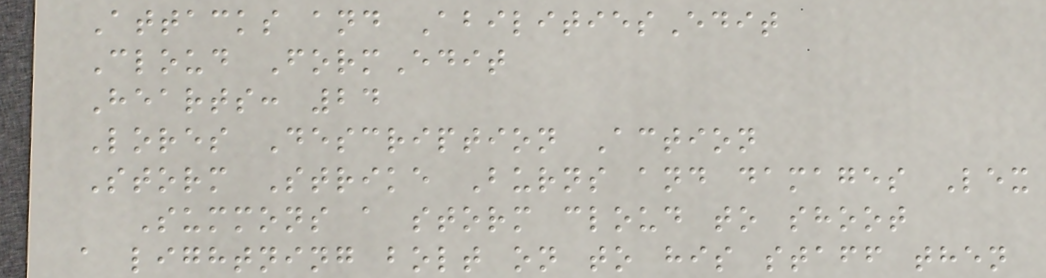Attacks and AbilitiesEdit
Cloud FormEdit
Hearts: 24
Lores Description Action
Storm Strike Burns and damages Lex
Summons a storm cloud to shoot
a lightning bolt on to his staff then
